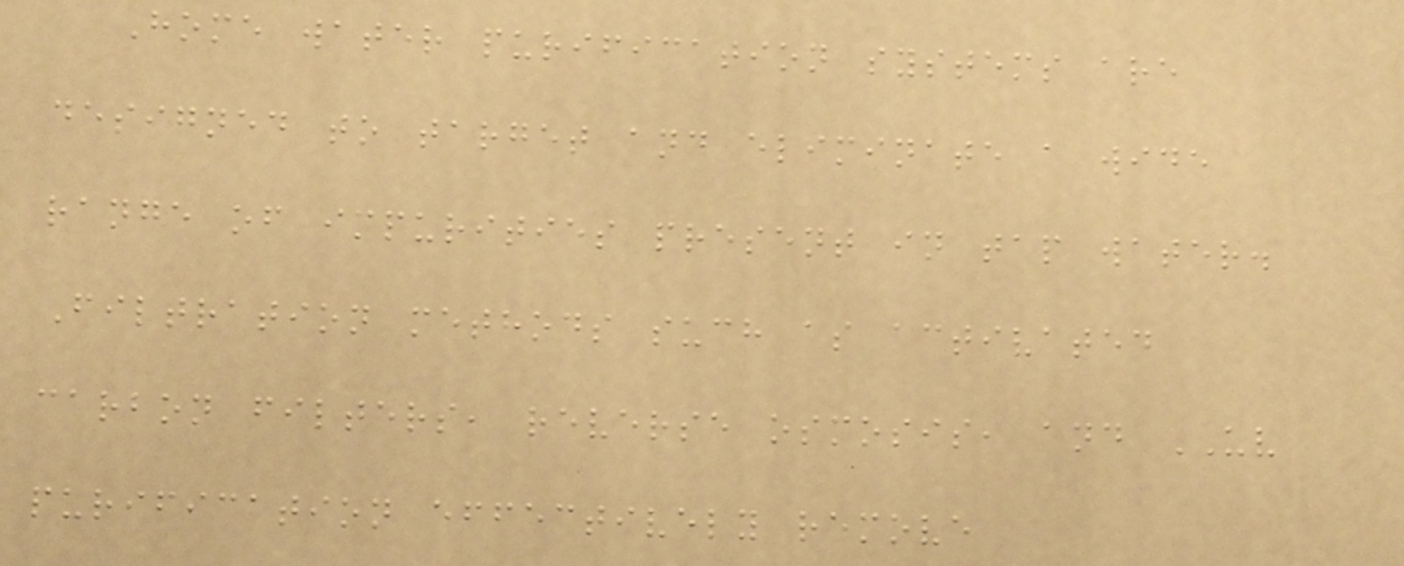Home water purification systems are
designed to target and eliminate a wide
range of impurities present in tap water.
Filtration methods such as activated
carbon filters, reverse osmosis, and UV
purification effectively remove
